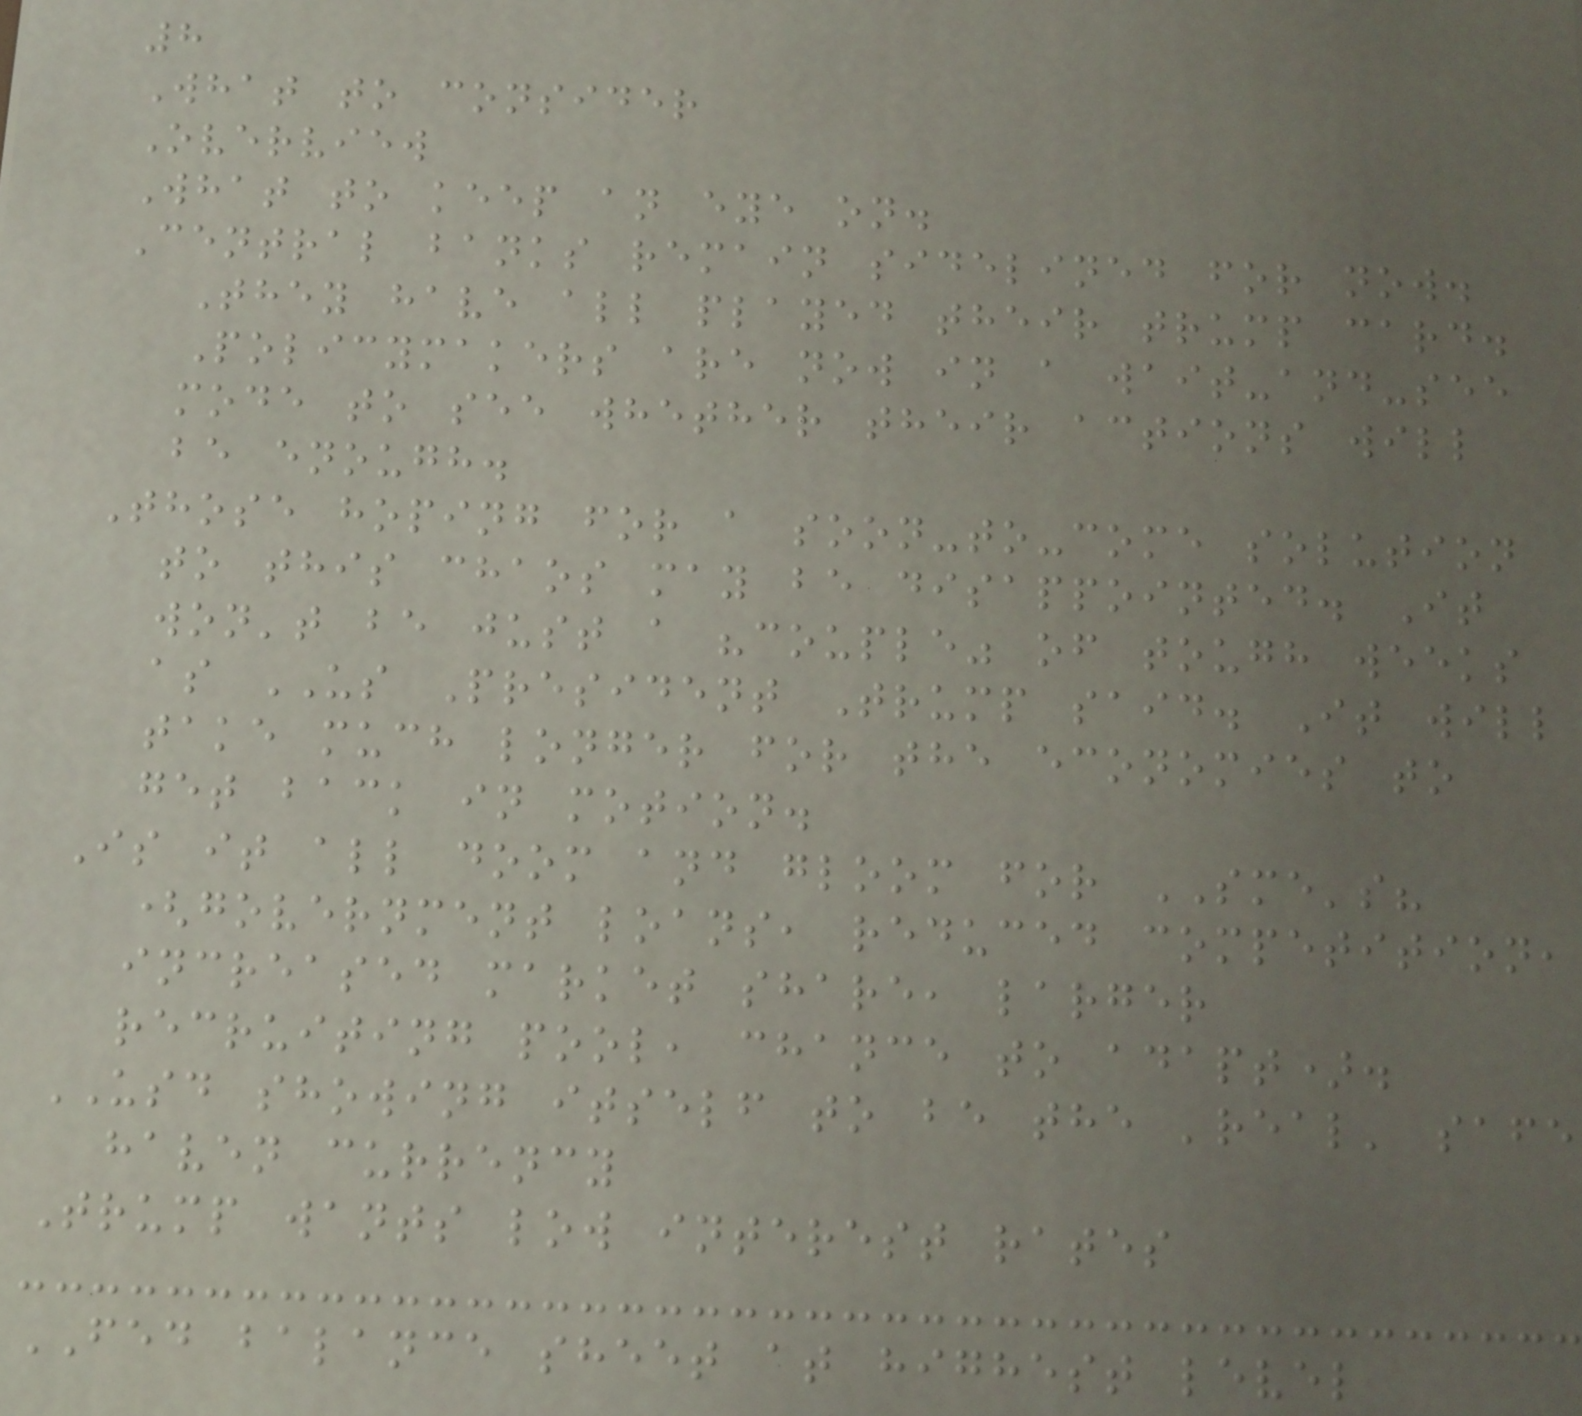8
What to consider
Overview
What to keep an eye on.
Central banks remain sidelined for now.
They have all played their trump card.
Policymakers are now in a wait-and-see
mode to see whether their actions will
be enough.
Those hoping for a soon-to-come solution
to this chaos may be disappointed. It
won't be just a "couple" of tough weeks
as US President Trump said. It will
take much longer for the economies to
get back in motion.
Is it all doom and gloom for SME's?
(government loans, reduced competition,
increased market share, larger
recruiting pool, chance to adapt).
USD showing itself to be the 'real' safe
haven currency
Trump wants low interest rates
FED balance sheet at highest level
